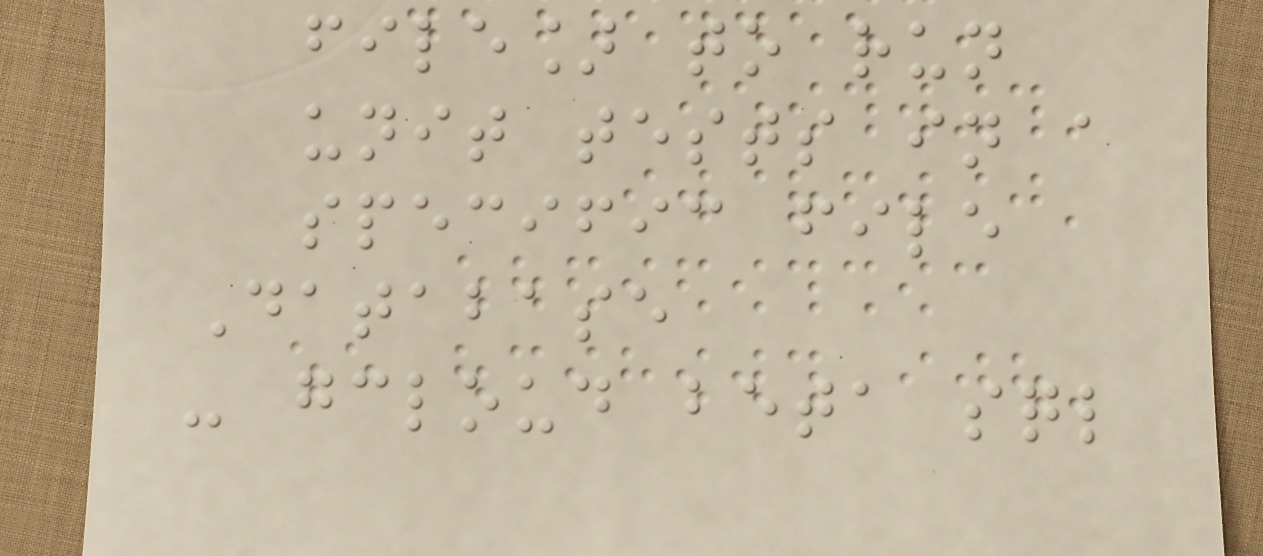file] to run
unit tests in a
specific file
Database
- gcloud beta sql
